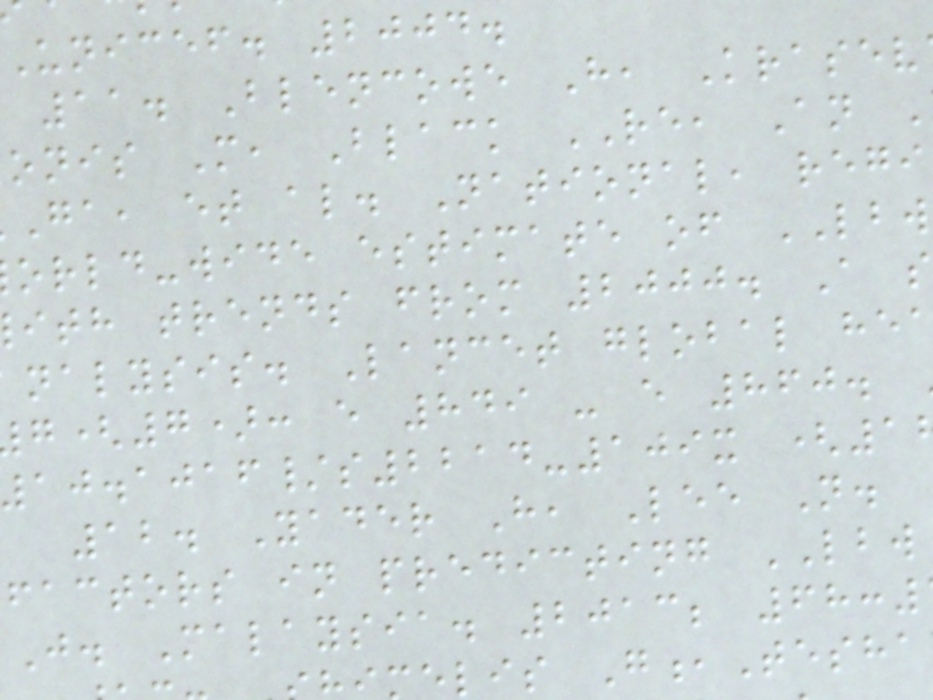unicef. 2004.
11. Blencowe H, Krasev
onis M, Black RE, An
ga, et al. National, regi
orld-wide estimate of LBW
ith trends from 2000. A s
nalysis. Lancet global he
(7): e 849 - e 860.
/s2214-109x (1
12. Yader H, Lee N.
factors in predicting LBW
J. Malaysia. 2013; 68:
elis G,Tesha
